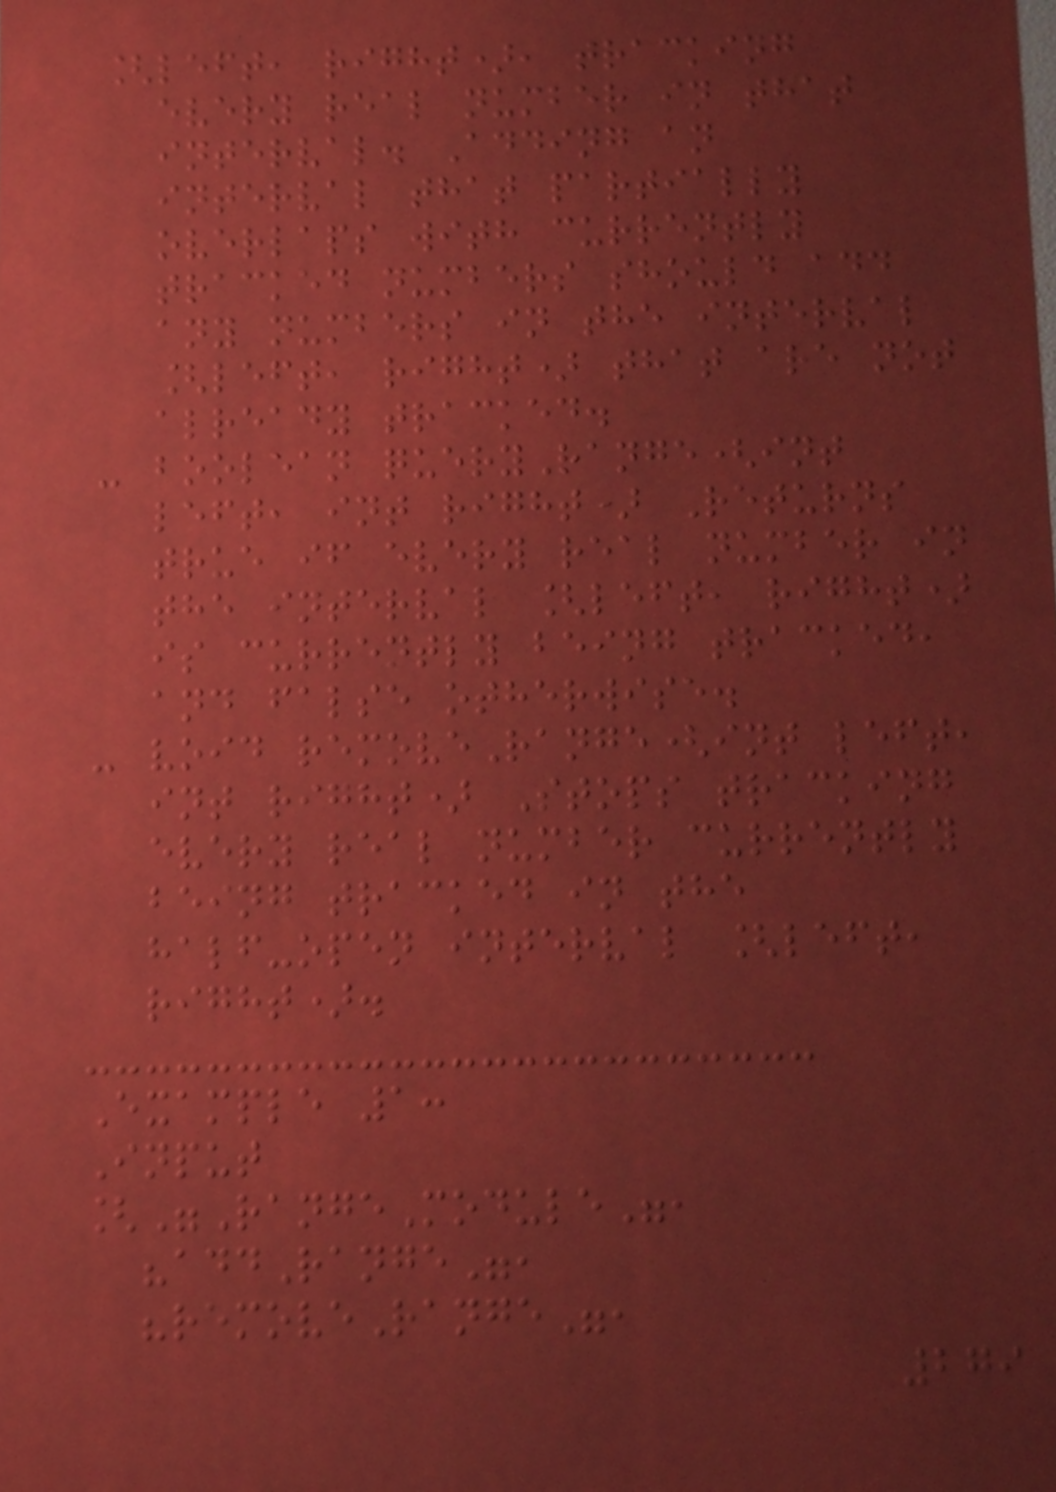[left, right), tracking
every real number in that
interval. Adding an
interval that partially
overlaps with currently
tracked numbers should add
any numbers in the interval
[left, right) that are not
already tracked.
- boolean queryRange(int
left, int right) Returns
true if every real number in
the interval [left, right)
is currently being tracked,
and false otherwise.
- void removeRange(int left,
int right) Stops tracking
every real number currently
being tracked in the
half-open interval [left,
right).
Example 1:
Input
["RangeModule",
"addRange",
"removeRange",
279
